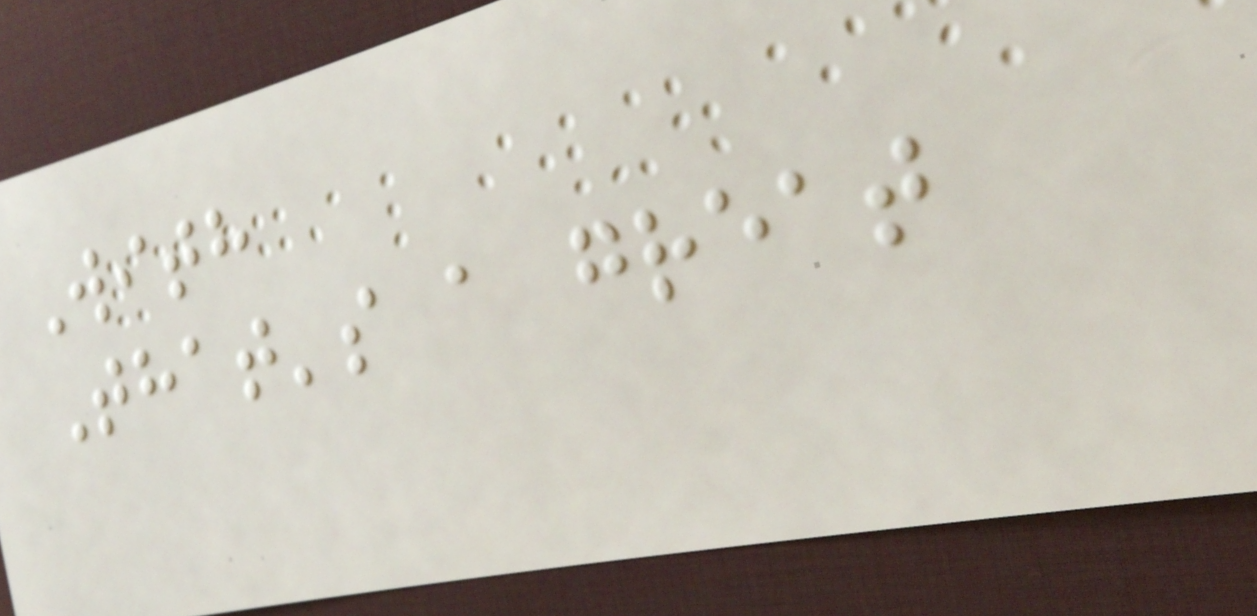With
That's a great
